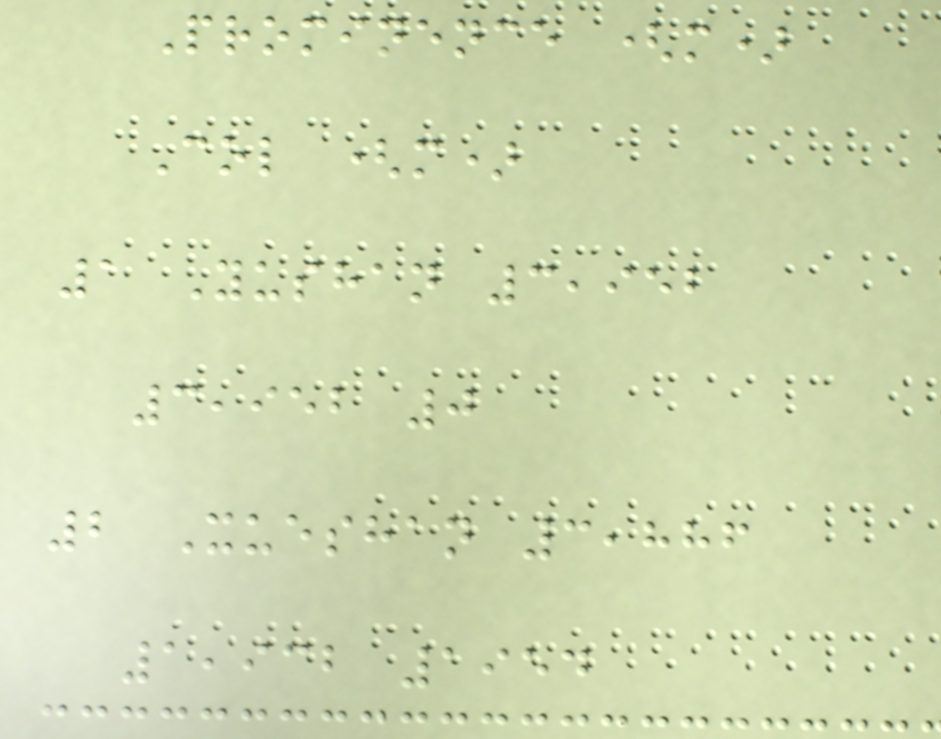Prominence (m)
Col (m)
1 Yushan 3,952
3,952 0
2 Xueshan 3,886
1,932 1954
